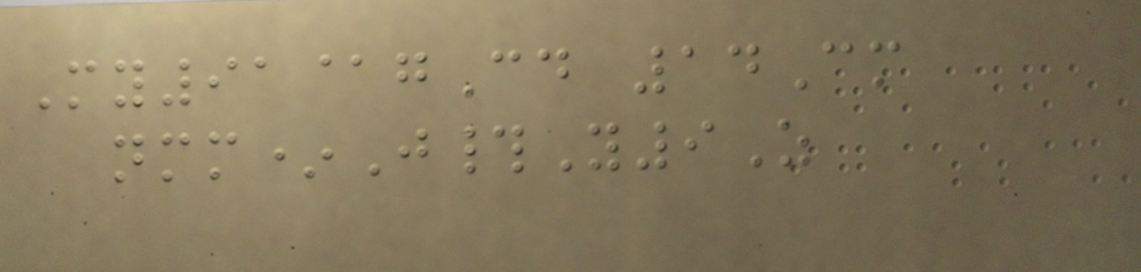My91@gCd 14Cm
nmm*J#Y9Z
